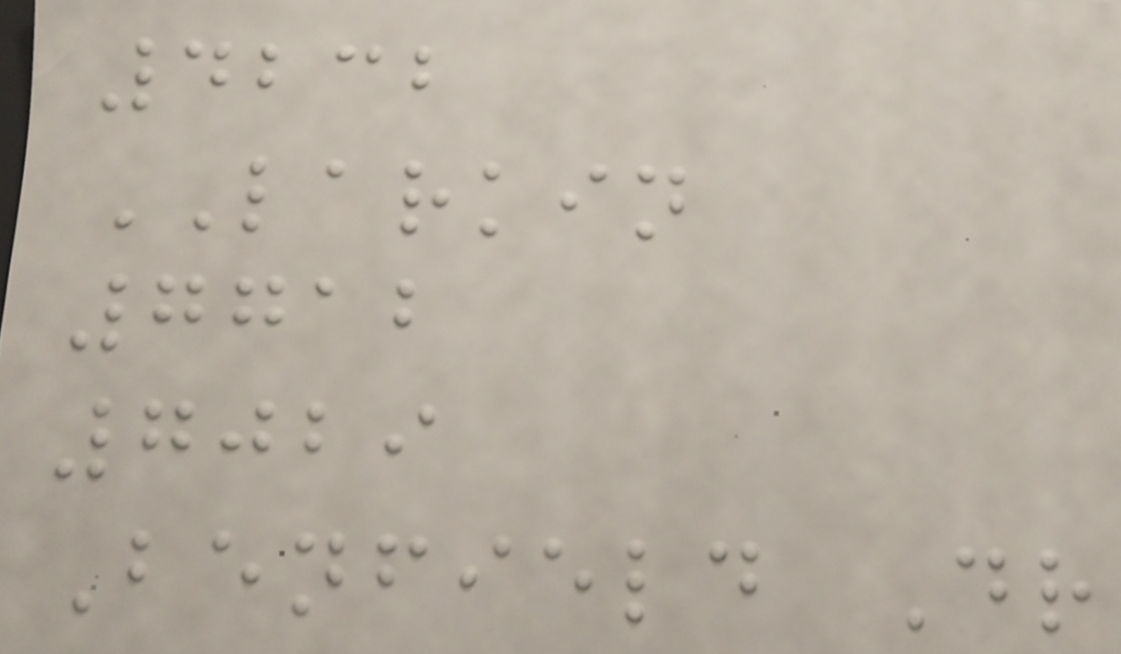4232
LARKIN
7712
7029
Benfield Dr
